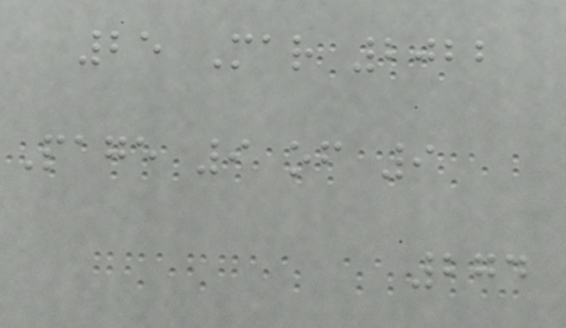25 Mar 2022
Page 9 of 9
274
